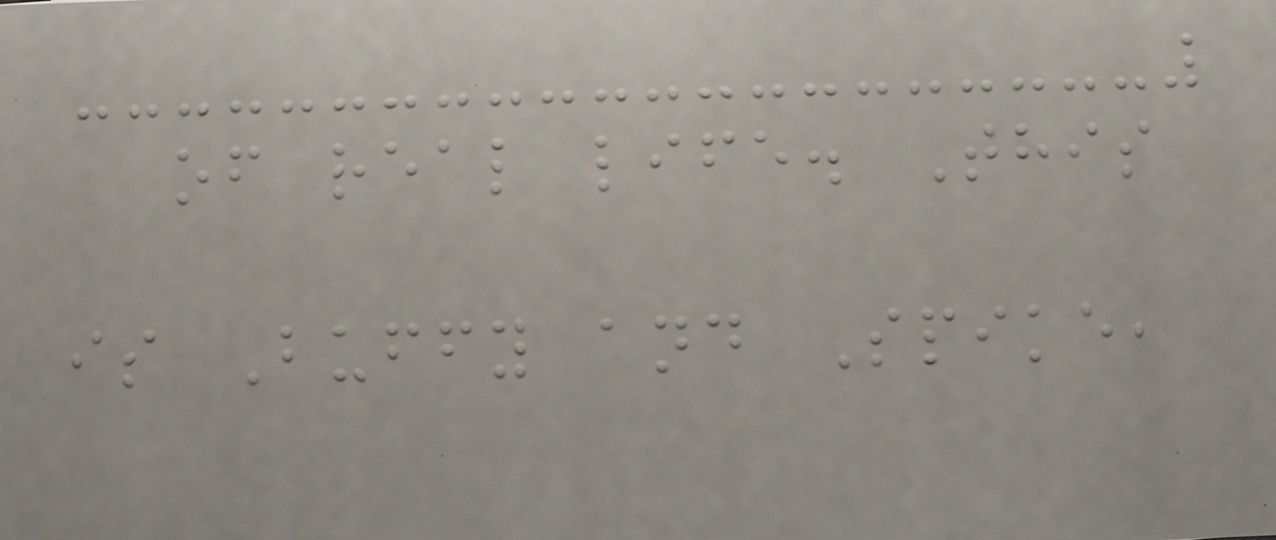of real life. This
is Buffy and Spike,
